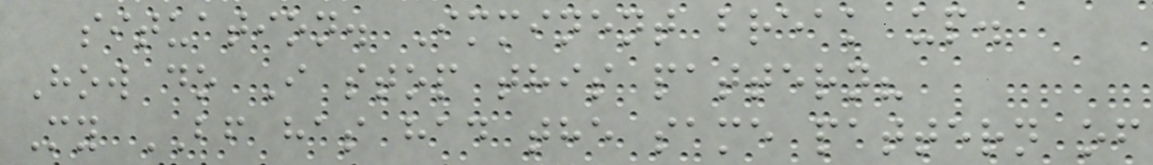situation. Imminent break up.
How do I stop this pattern?
My BF has had the same pattern of
